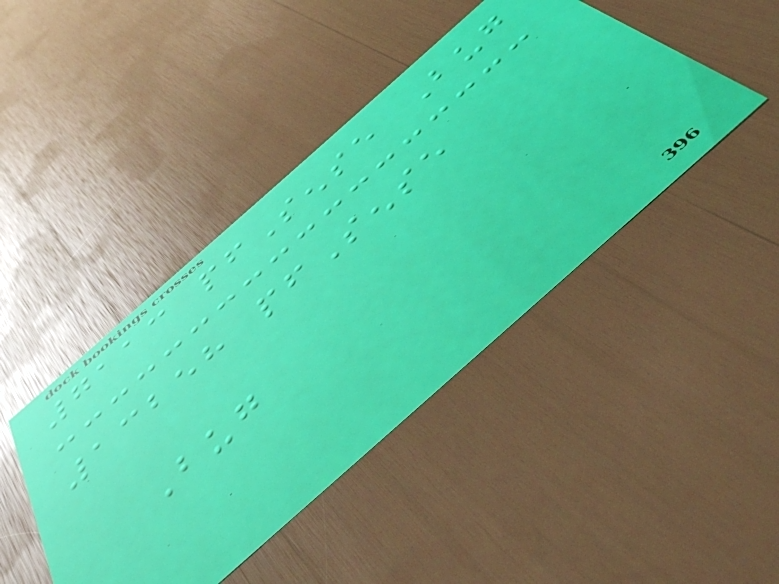7113 pfSense Bug
13258 pfSense
Bug
